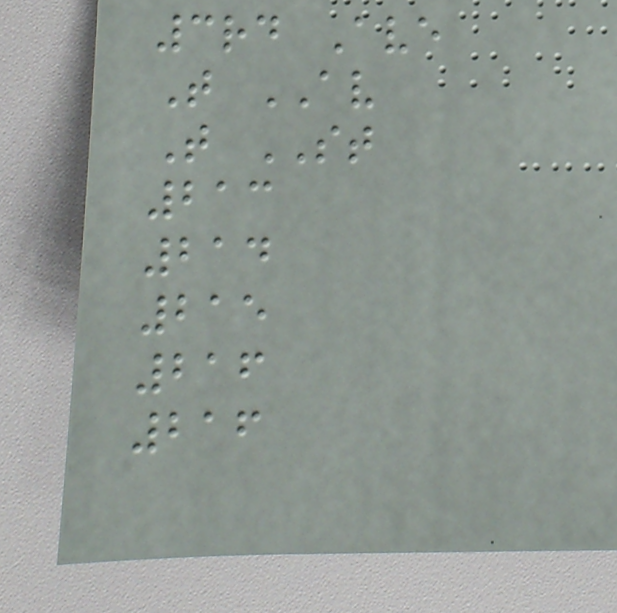3rd Ave
T AV
T ST
213
214
215
216
216
